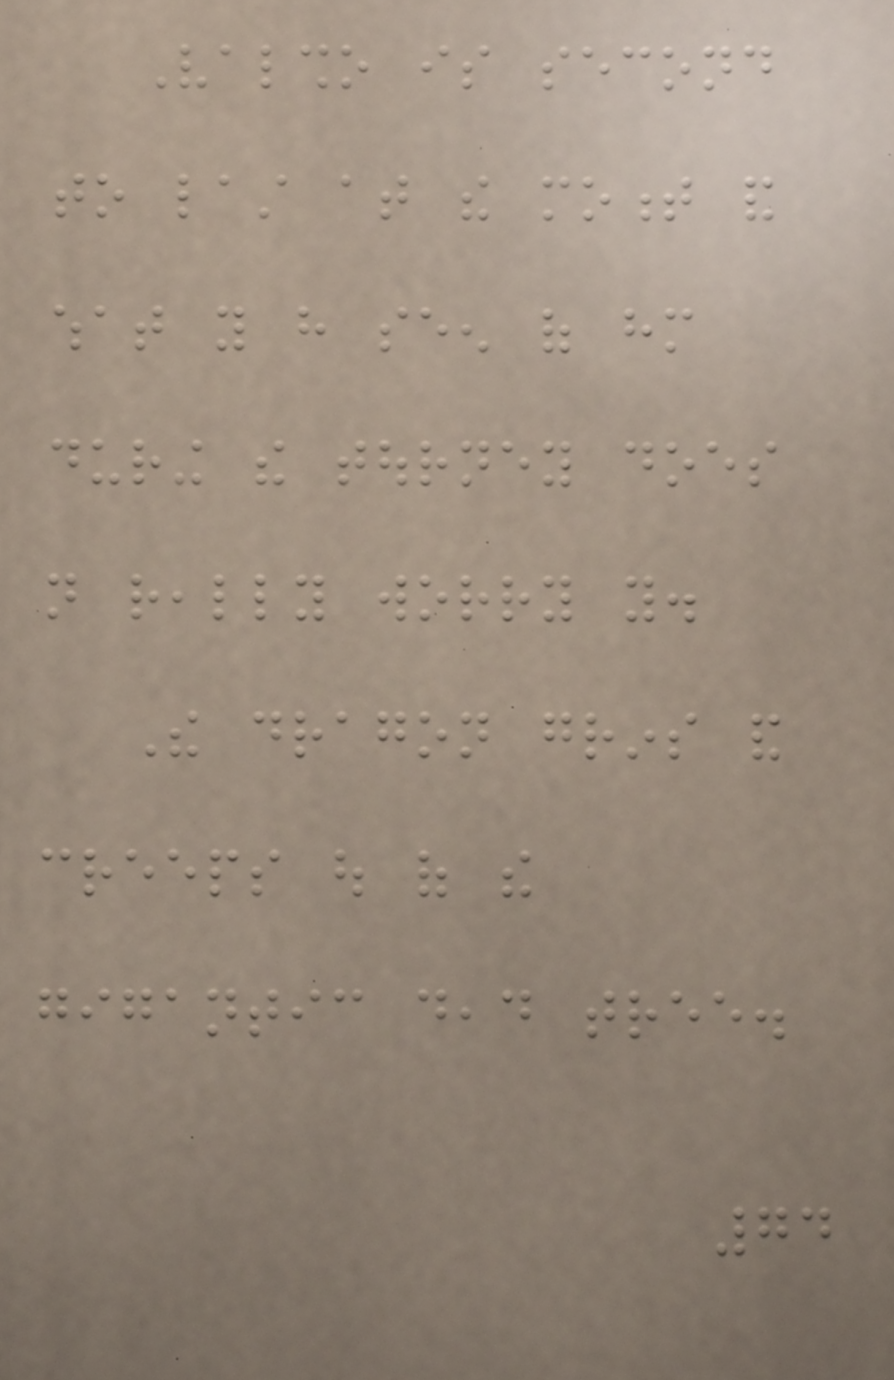Valsho is second
to last at the moment and
what you have seen of him
during the tourney does
not really worry you.
The dragon grins and
creeps out of the
gigantic dead tree.
74
